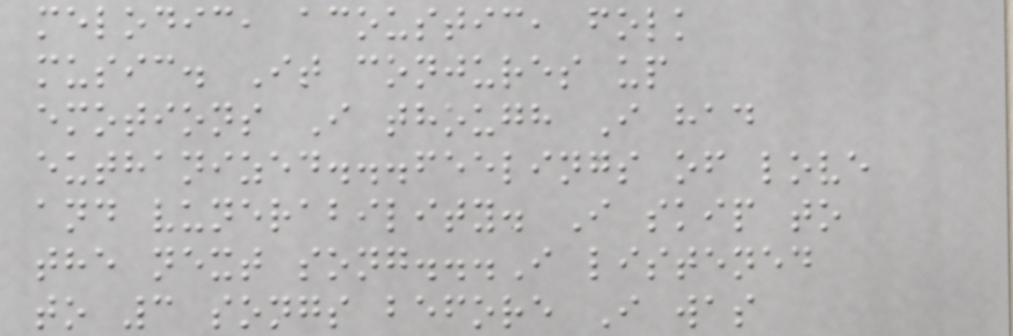melodic, acoustic, folk
music. It conjures up
emotions I though I had
euthanized...feelings of love
and vunerability. I skip to
the next song...I listened
to 3 songs before I was
